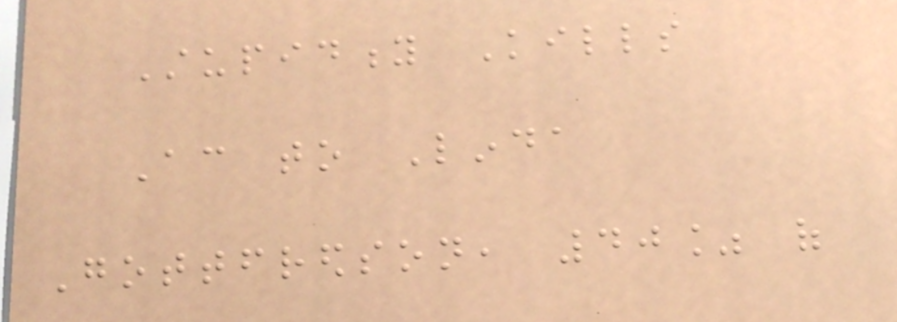Stupidity Kills
According to Linda
Gottfredson, 40% of
